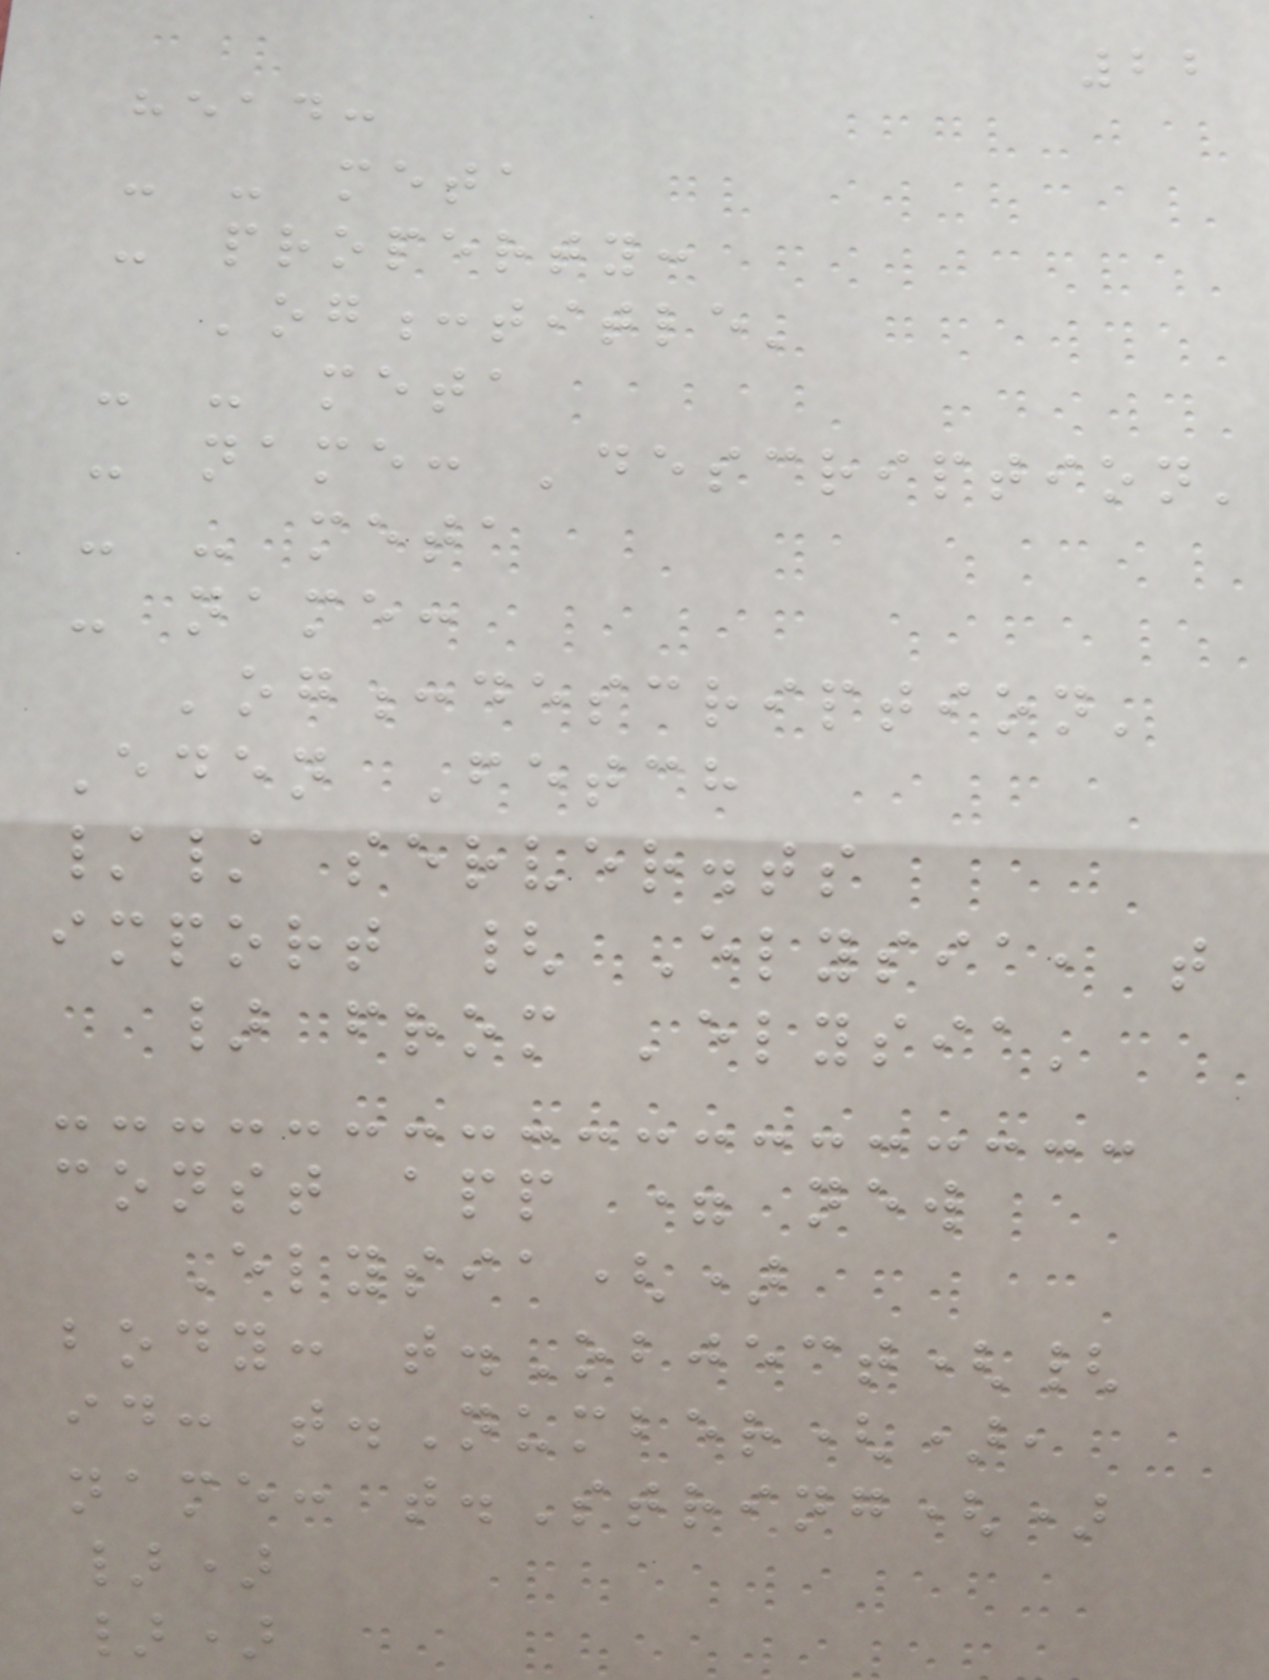22
head:
- - meta
- property:
'og:title'
- - meta
- name: 'description'
- - meta
- name:
'og:description'
Eden Fetch
// server.ts
import { Elysia, t
} from 'elysia'
const app = new
Elysia()
body: t.Object({
id: t.Number(),
name: t.String()
})
})
